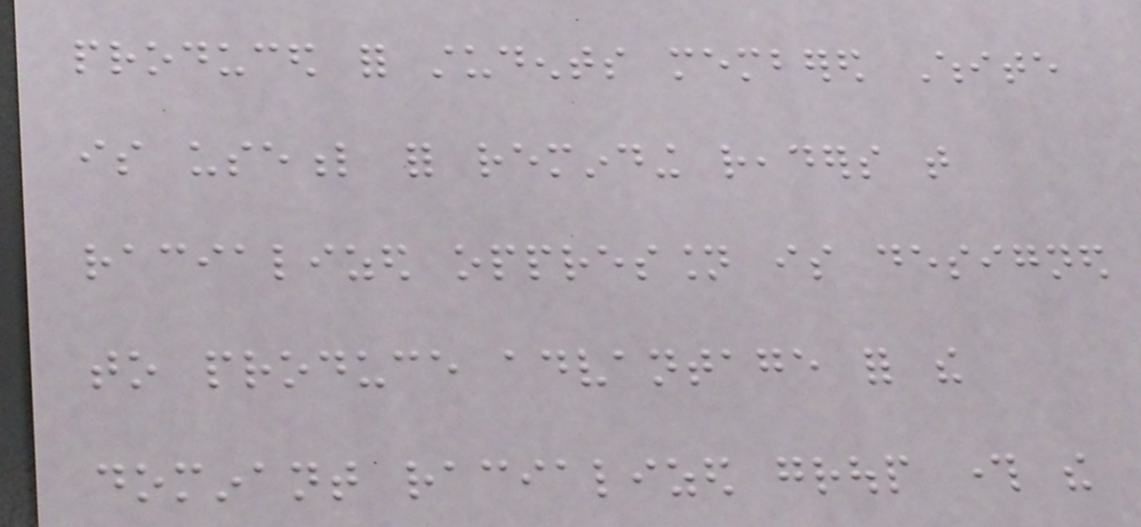produced for students membered White
is useful for reminding readers that
racialized oppression is designed
to produce advantage for the
dominant racialized group through the
